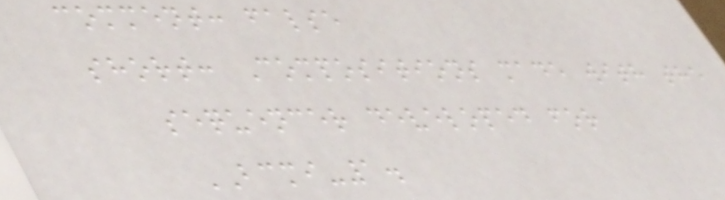comment: false
short: Compositions made with the
sequencer developed for
BCMI-1.
